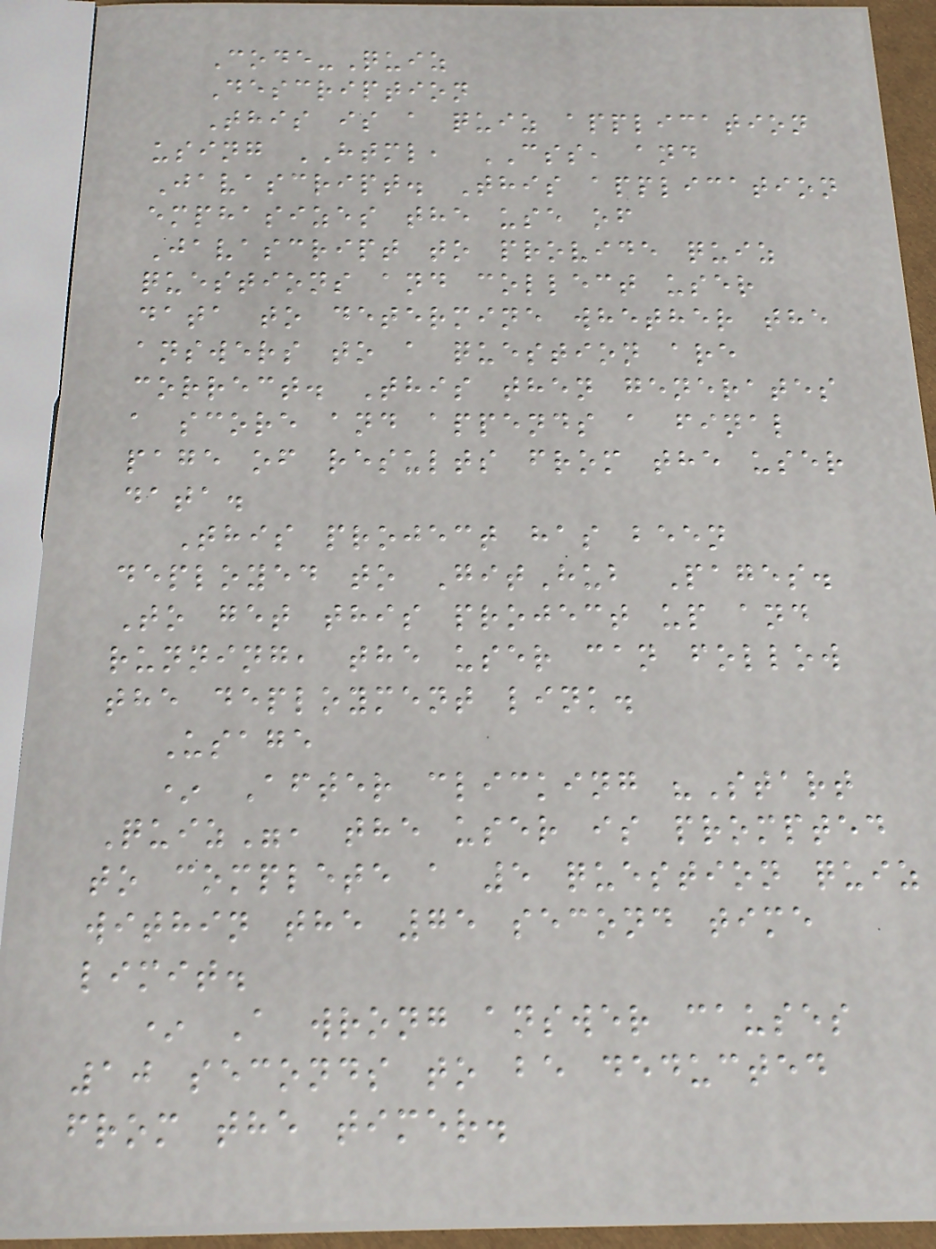Code-Quiz
Description
This is a quiz application
using HTML, CSS, and
Javascript. This application
emphasizes the use of
Javascript to provide quiz
questions and collect user
data to determine whether the
answers to a question are
correct. This then generates
a score and appends a final
page of results from the user
data.
This project has been
deployed to GitHub Pages.
To get this project up and
running, the user can follow
the deployment link.
Usage
* After clicking "Start
Quiz", the user is prompted
to complete a 5 question quiz
within the 75 second time
limit.
* A wrong answer causes
10 seconds to be deducted
from the timer.
